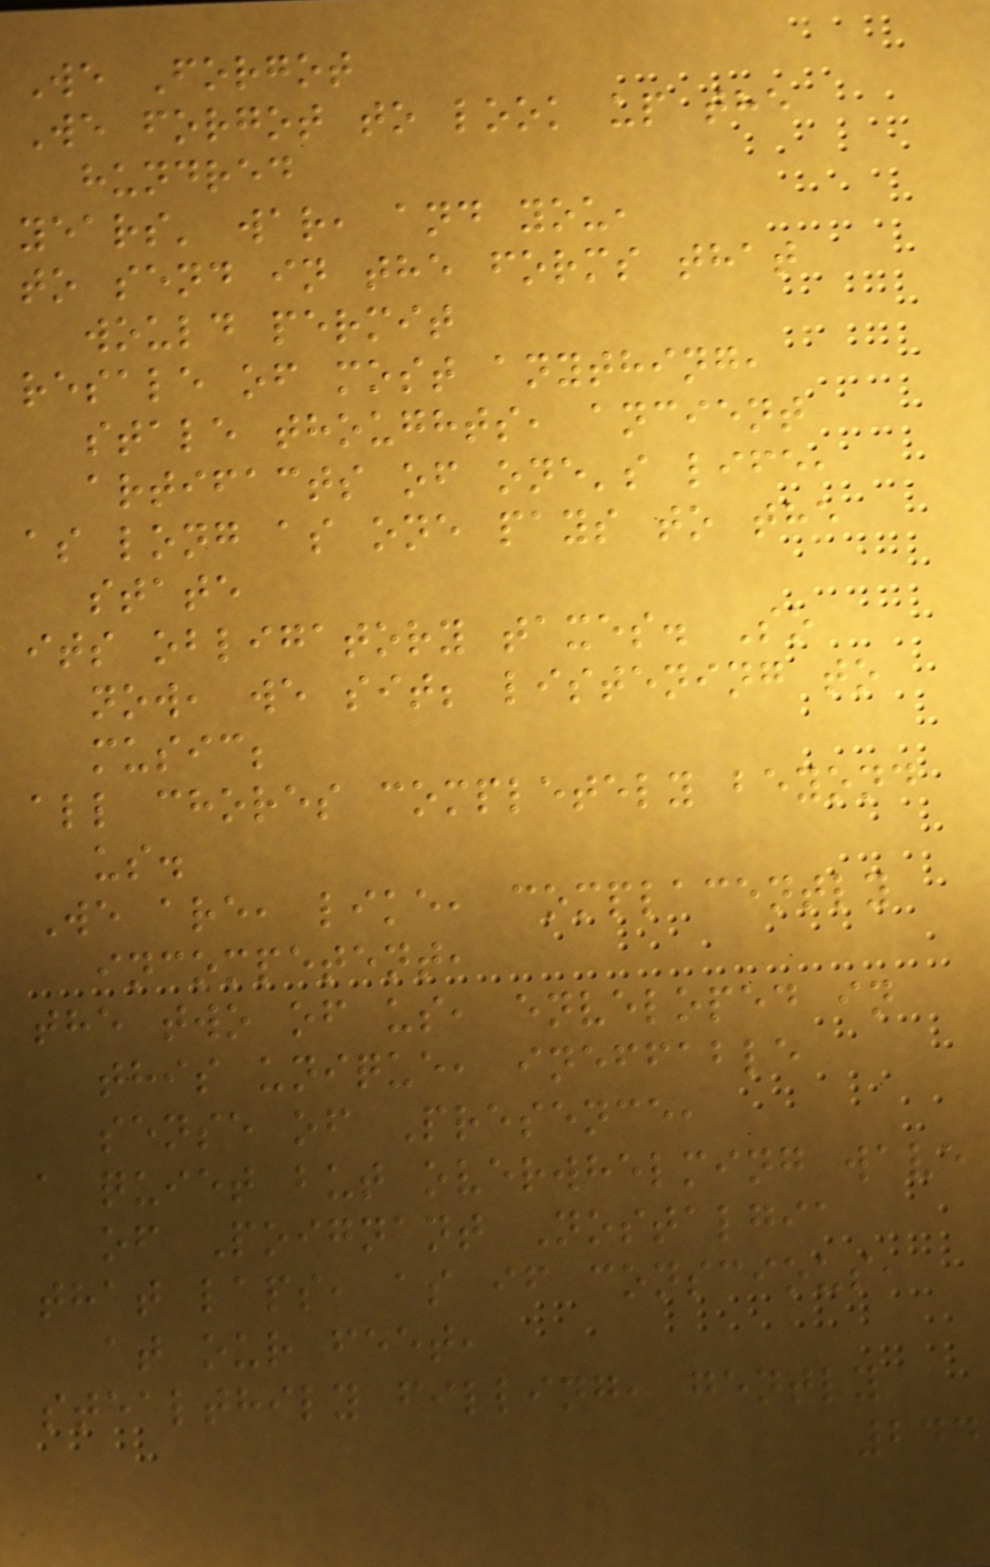We Forgot
We forgot to look up the
hundred
years' war, and you,
to send in the forms that
would permit
resale of most anything,
stale thoughts, ancient
artifacts of one's life,
as long as one pays to the
state
its obligatory taxes. So
now, we sit; listening to
music;
all chores completely beyond
us.
We are, like, complacently
incompetent,
the two of us, enveloped in
this unique, ineffable
sense of Presence,
a quiet but overwhelming wave
of Poignant Nostalgia
that laps, as if conscious,
at our feet,
stealthily filling, gently
244
